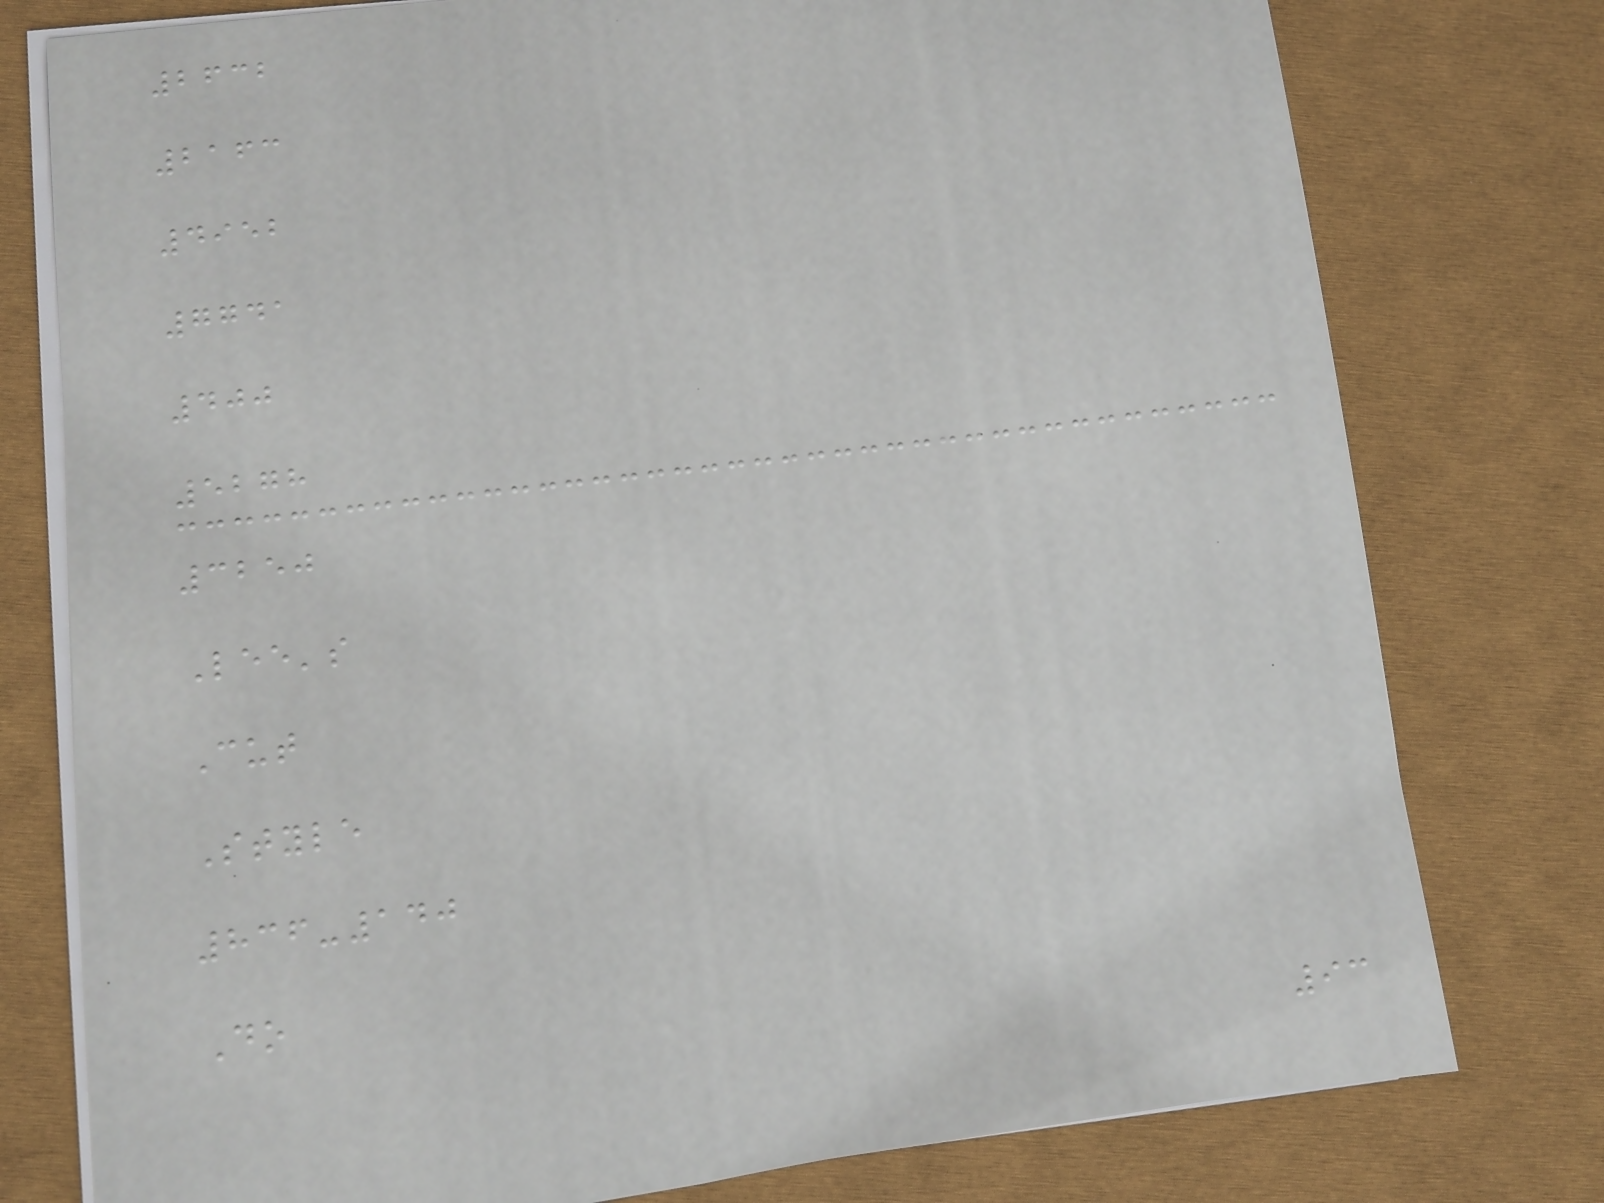2632
2163
4952
7741
400
5278
3250
Lee's
Cut
Style
836-140
Do
93
